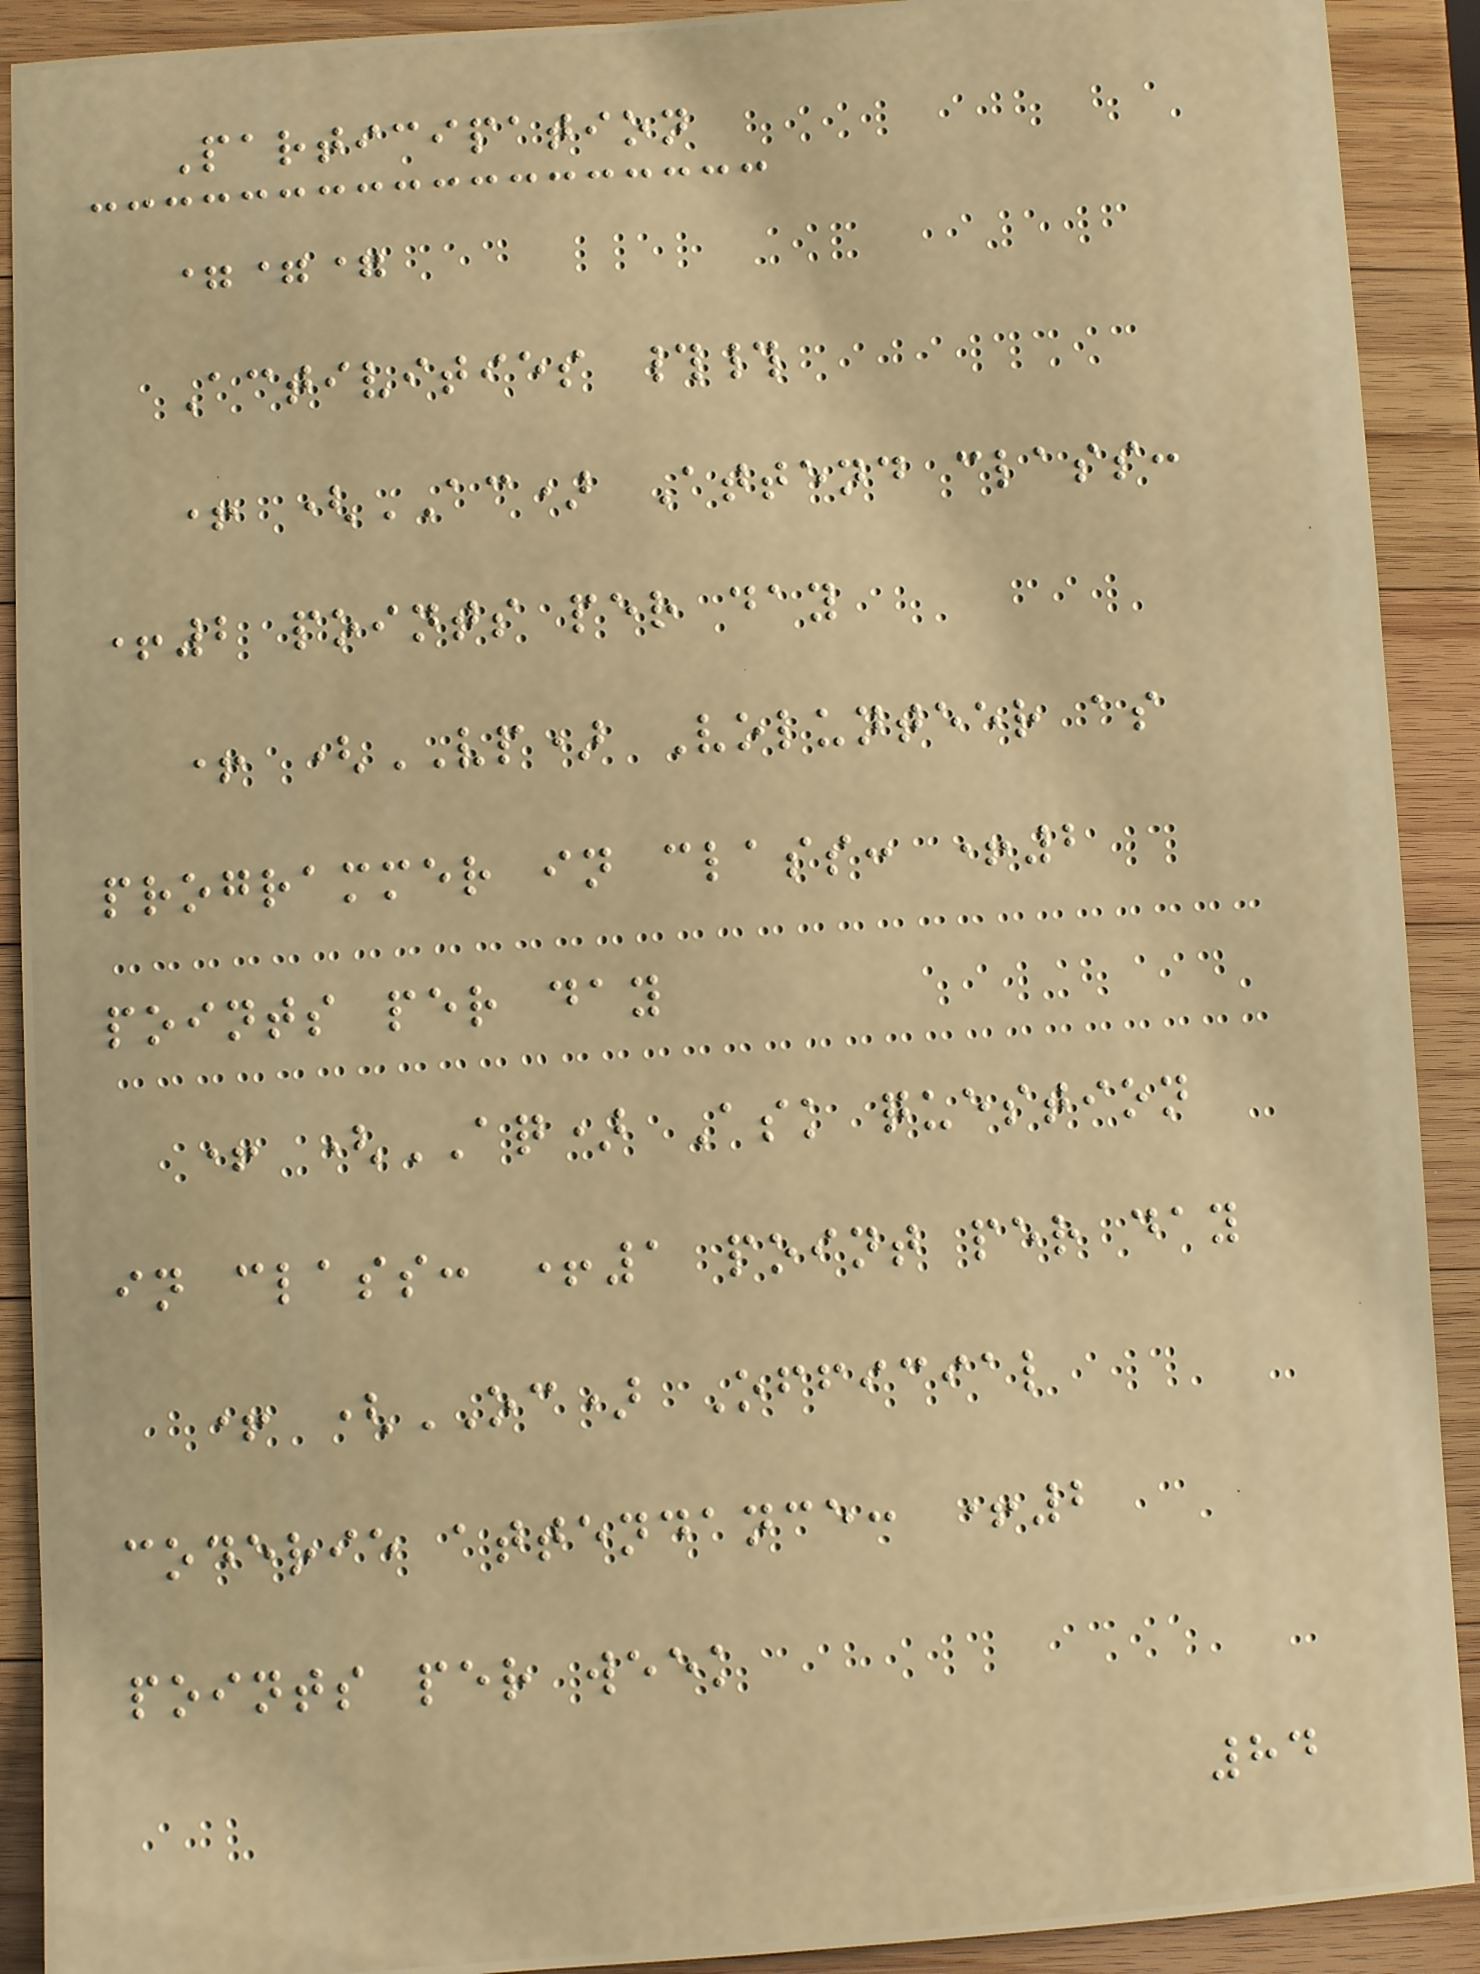Participation
===
Activities ##
+ (AC) Attend class:
+2 points per day
+ (VP) Volunteer as
programmer in class: +2
points per day
+ (AQ) Ask question
in class: +1 point per day
+ (OC) Official
coderie attendance: +2
points per week
84
